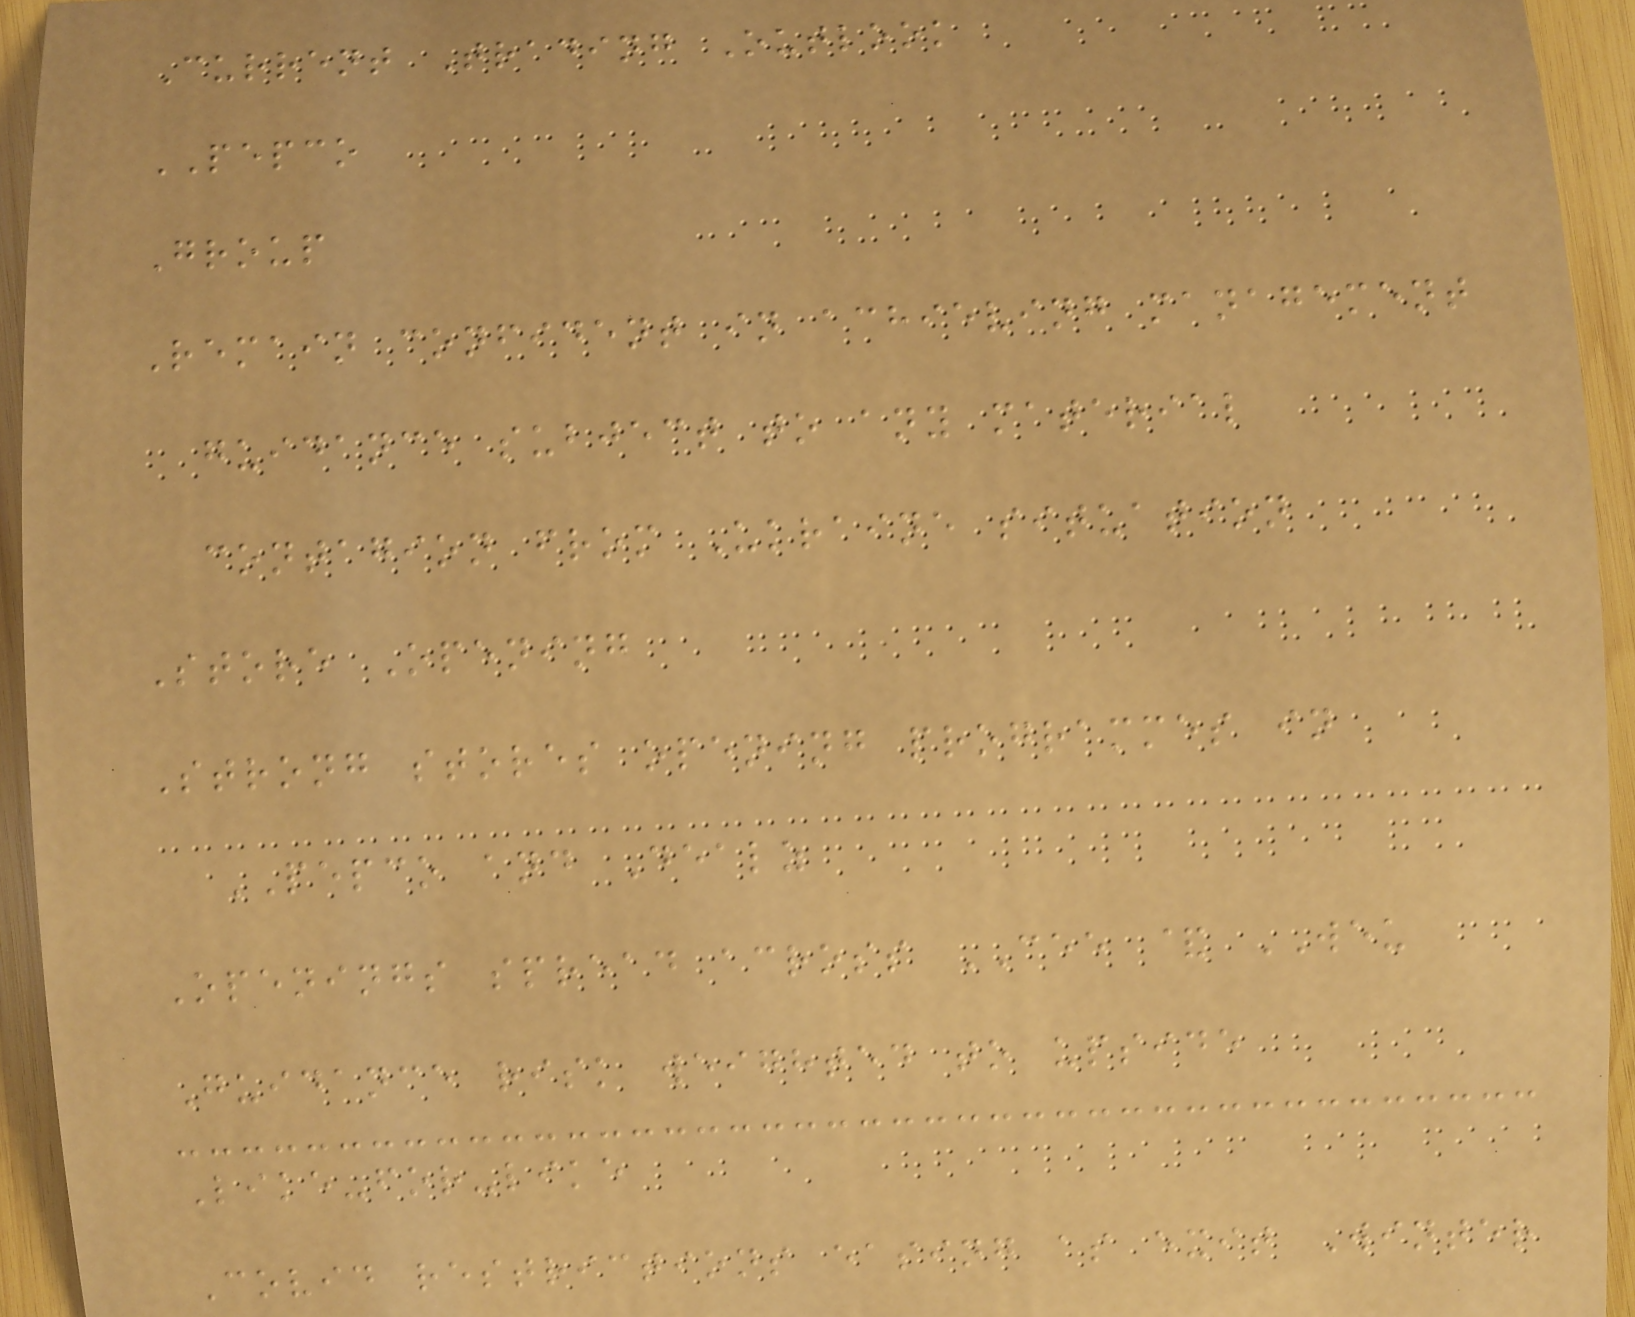Current Trading Outlook
PEPCO
Group
Remain confident in achieving management
guidance subject to any material
contagion from Ukraine situation
Store Opening
Strong stores opening programmes in
PEPCO and Dealz
Openings spread across CEE & WEU
Guidance risk weighted to upside
Like-for-like
Covid restrictions easing as exit Winter
